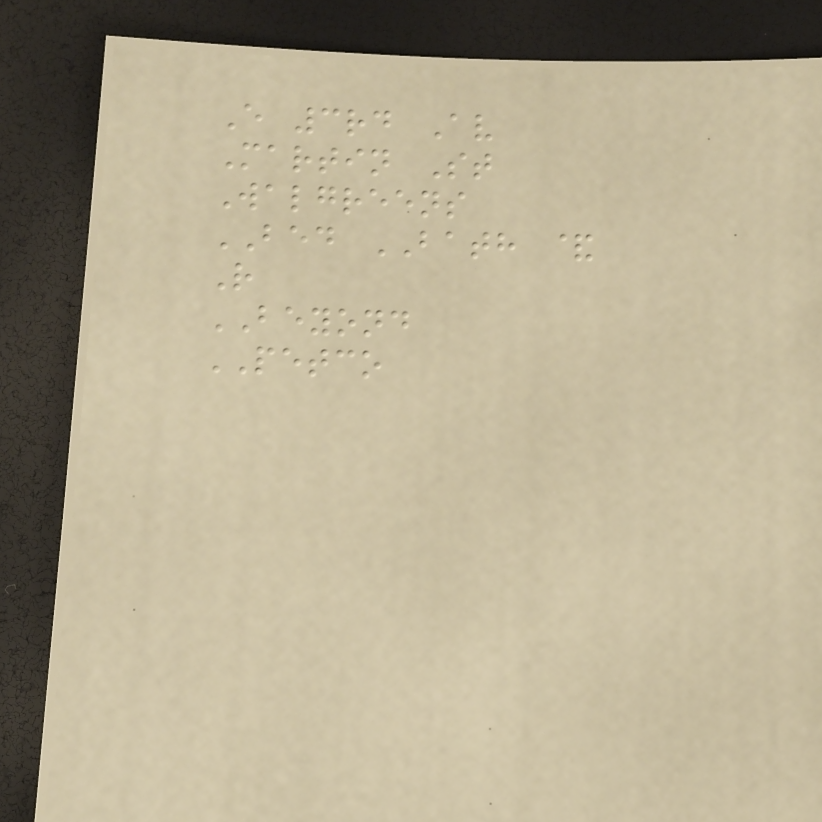E 3rd Av
Martin St
Walgreens
BED BATH &
R
BEYOND
PETCO
